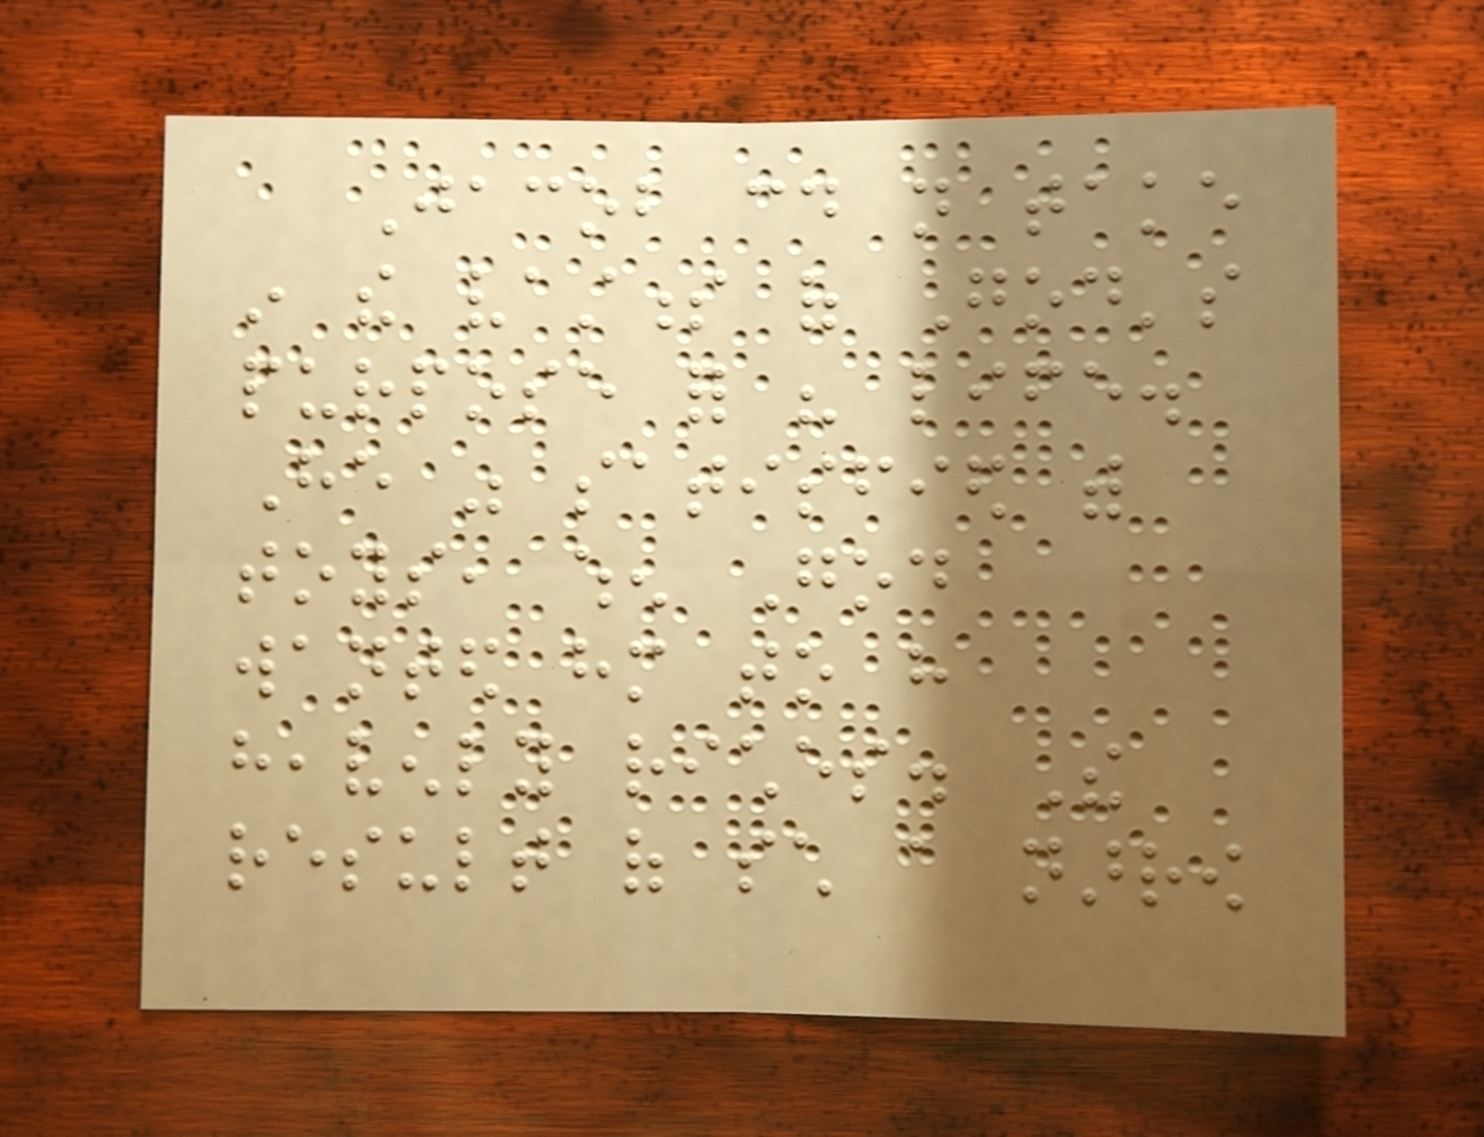Jacob could not take
in the vastness of God's
purpose for his life.
He was satisfied with
toys, when God
wanted him to have
heavenly riches. The
result of such a narrow
